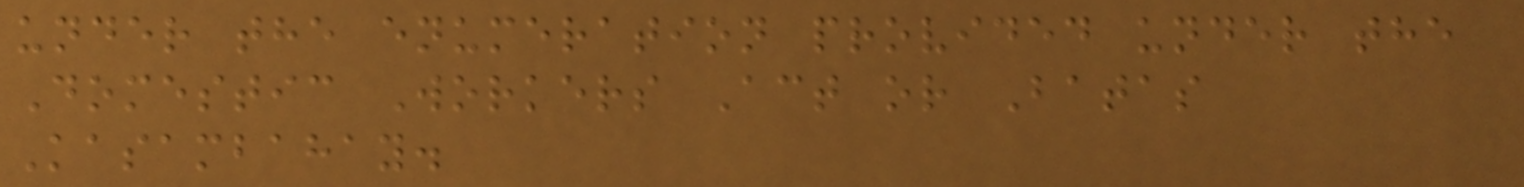under the enumeration provided under the
Domestic Workers Act or Batas
Kasambahay.
